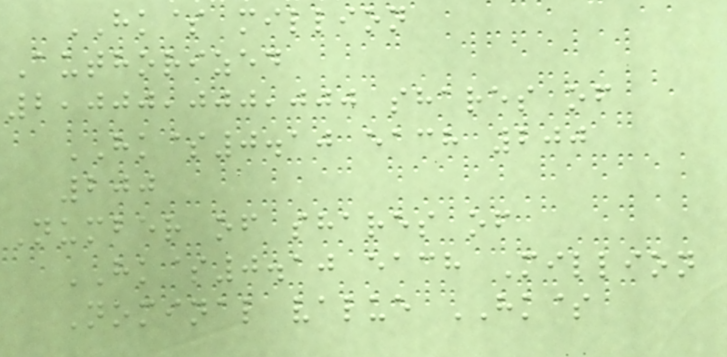HK$ million
Authorized
2,000,000,000 shares of
HK$0.10 each 200
200
Number of shares of
HK$0.10 each Million
Nominal value HK$
